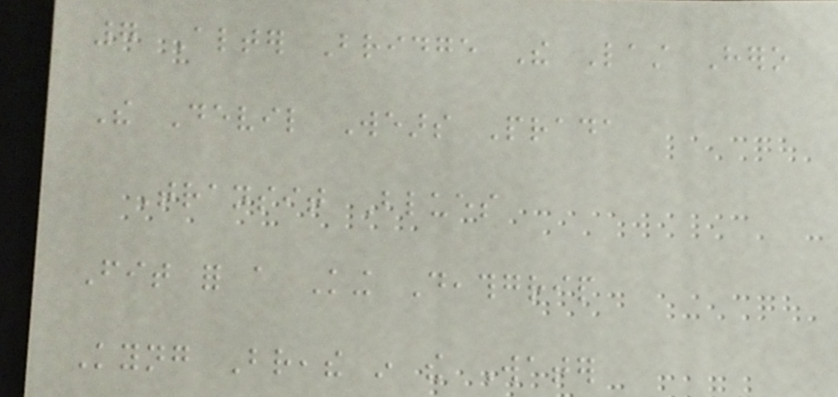7 Alter Bridge The Last Hero
The Devil Wears Prada
Transit Blues
Fit for a King Deathgrip
Kyng Breathe in the Water
